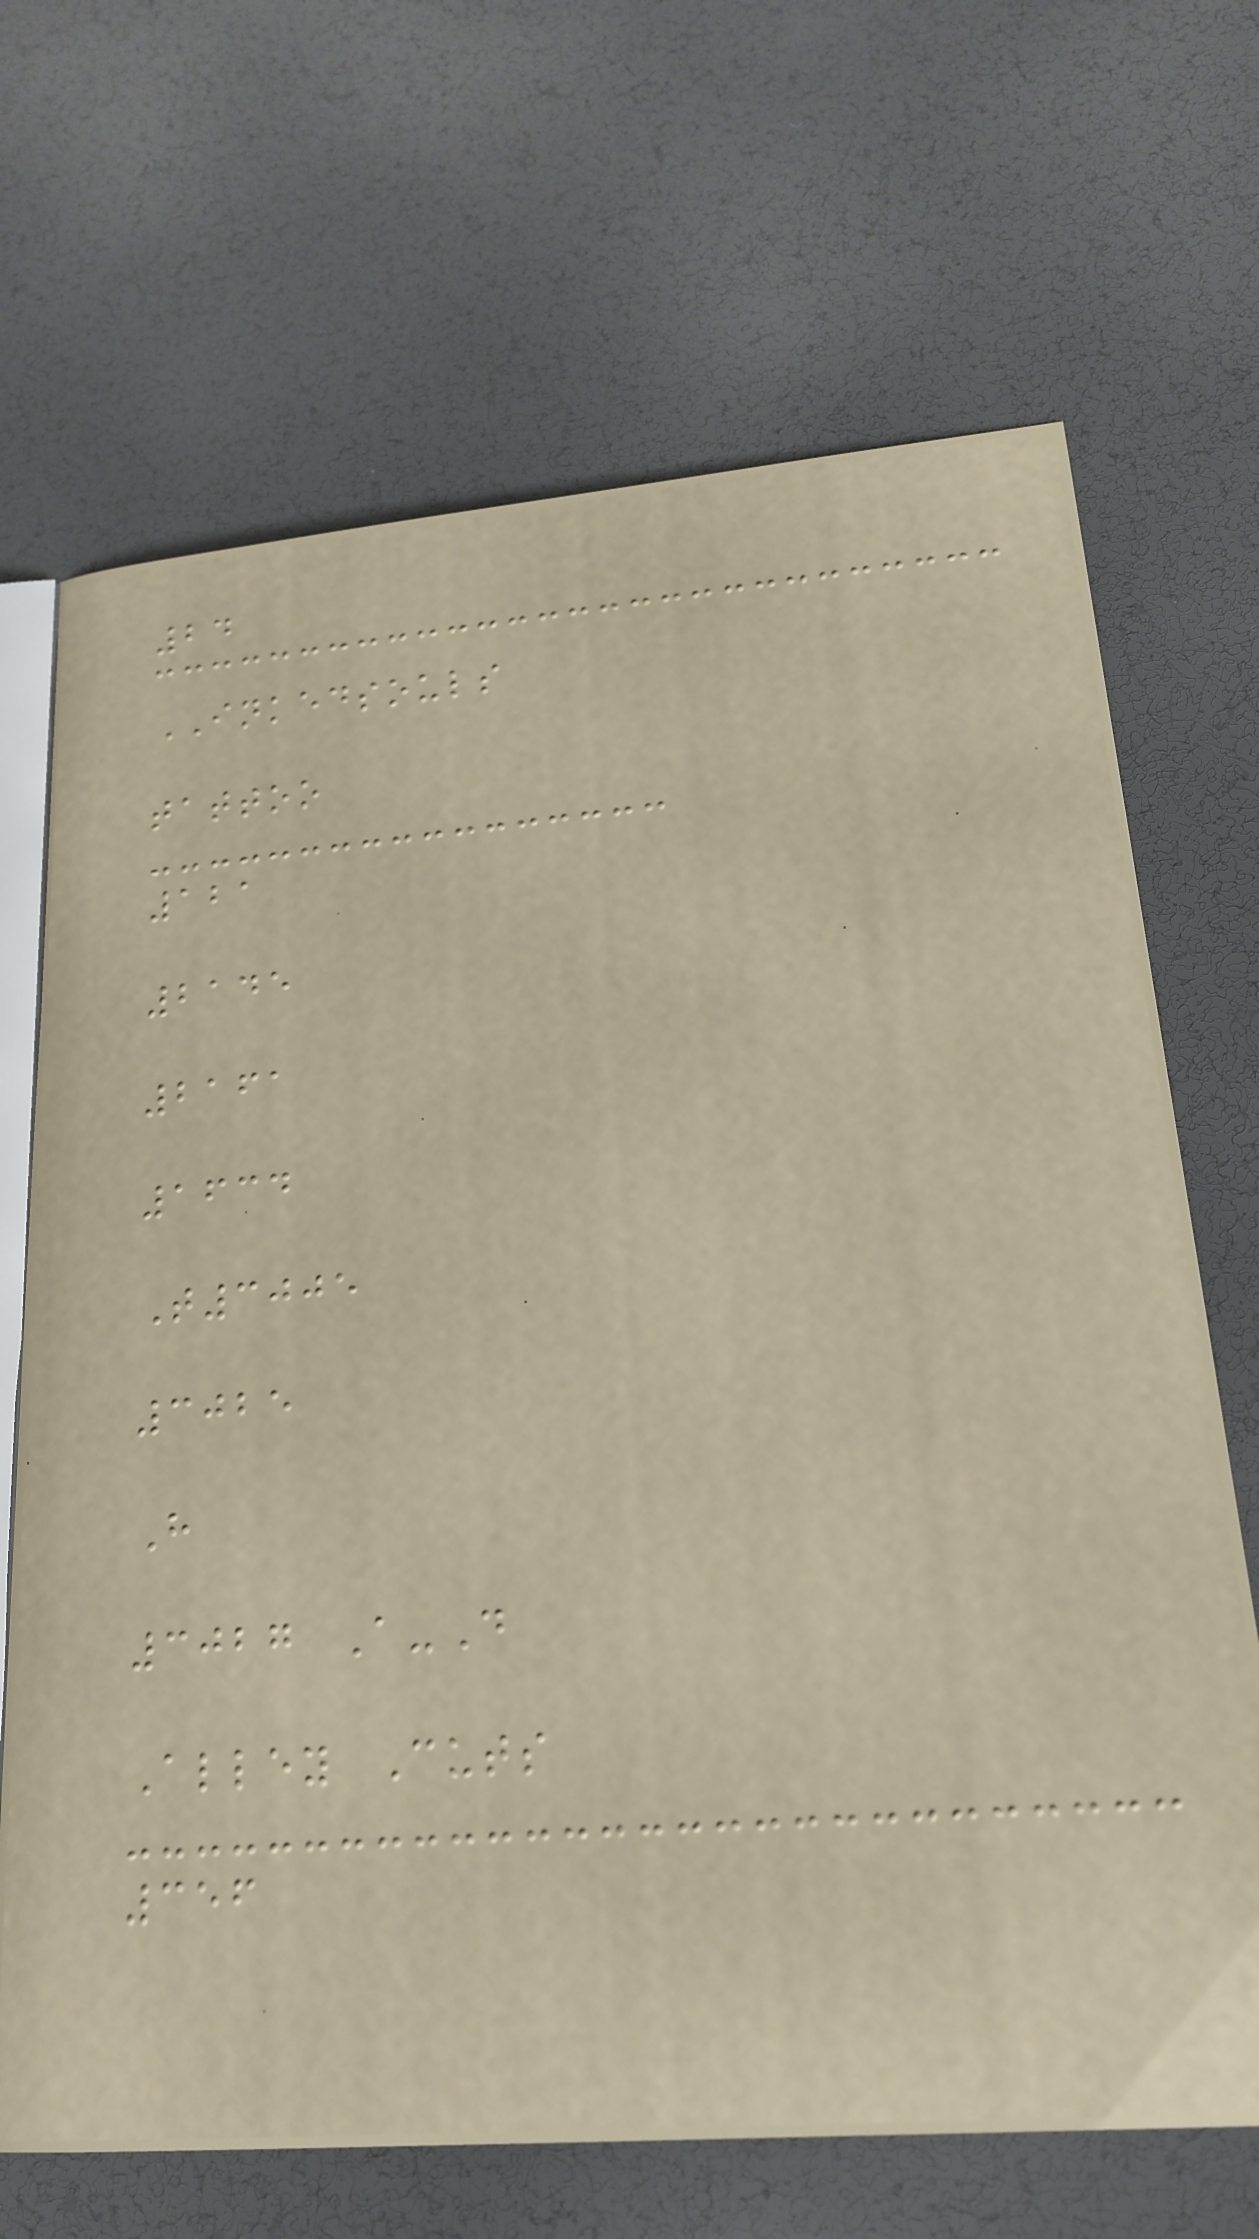24
INKEDSOULS
tattoo
121
2145
2161
1634
T3005
3025
H
3027 A-D
Alley Cuts
356
